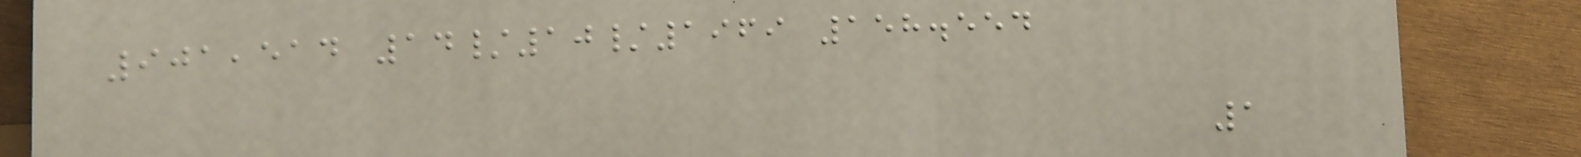901,514 14/10/1969 158.554
1
